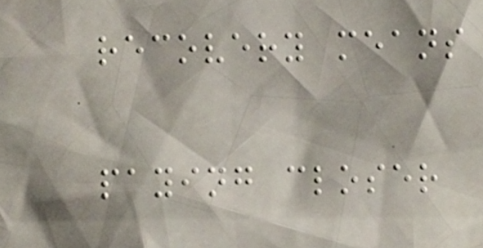recovery means
paying closer
